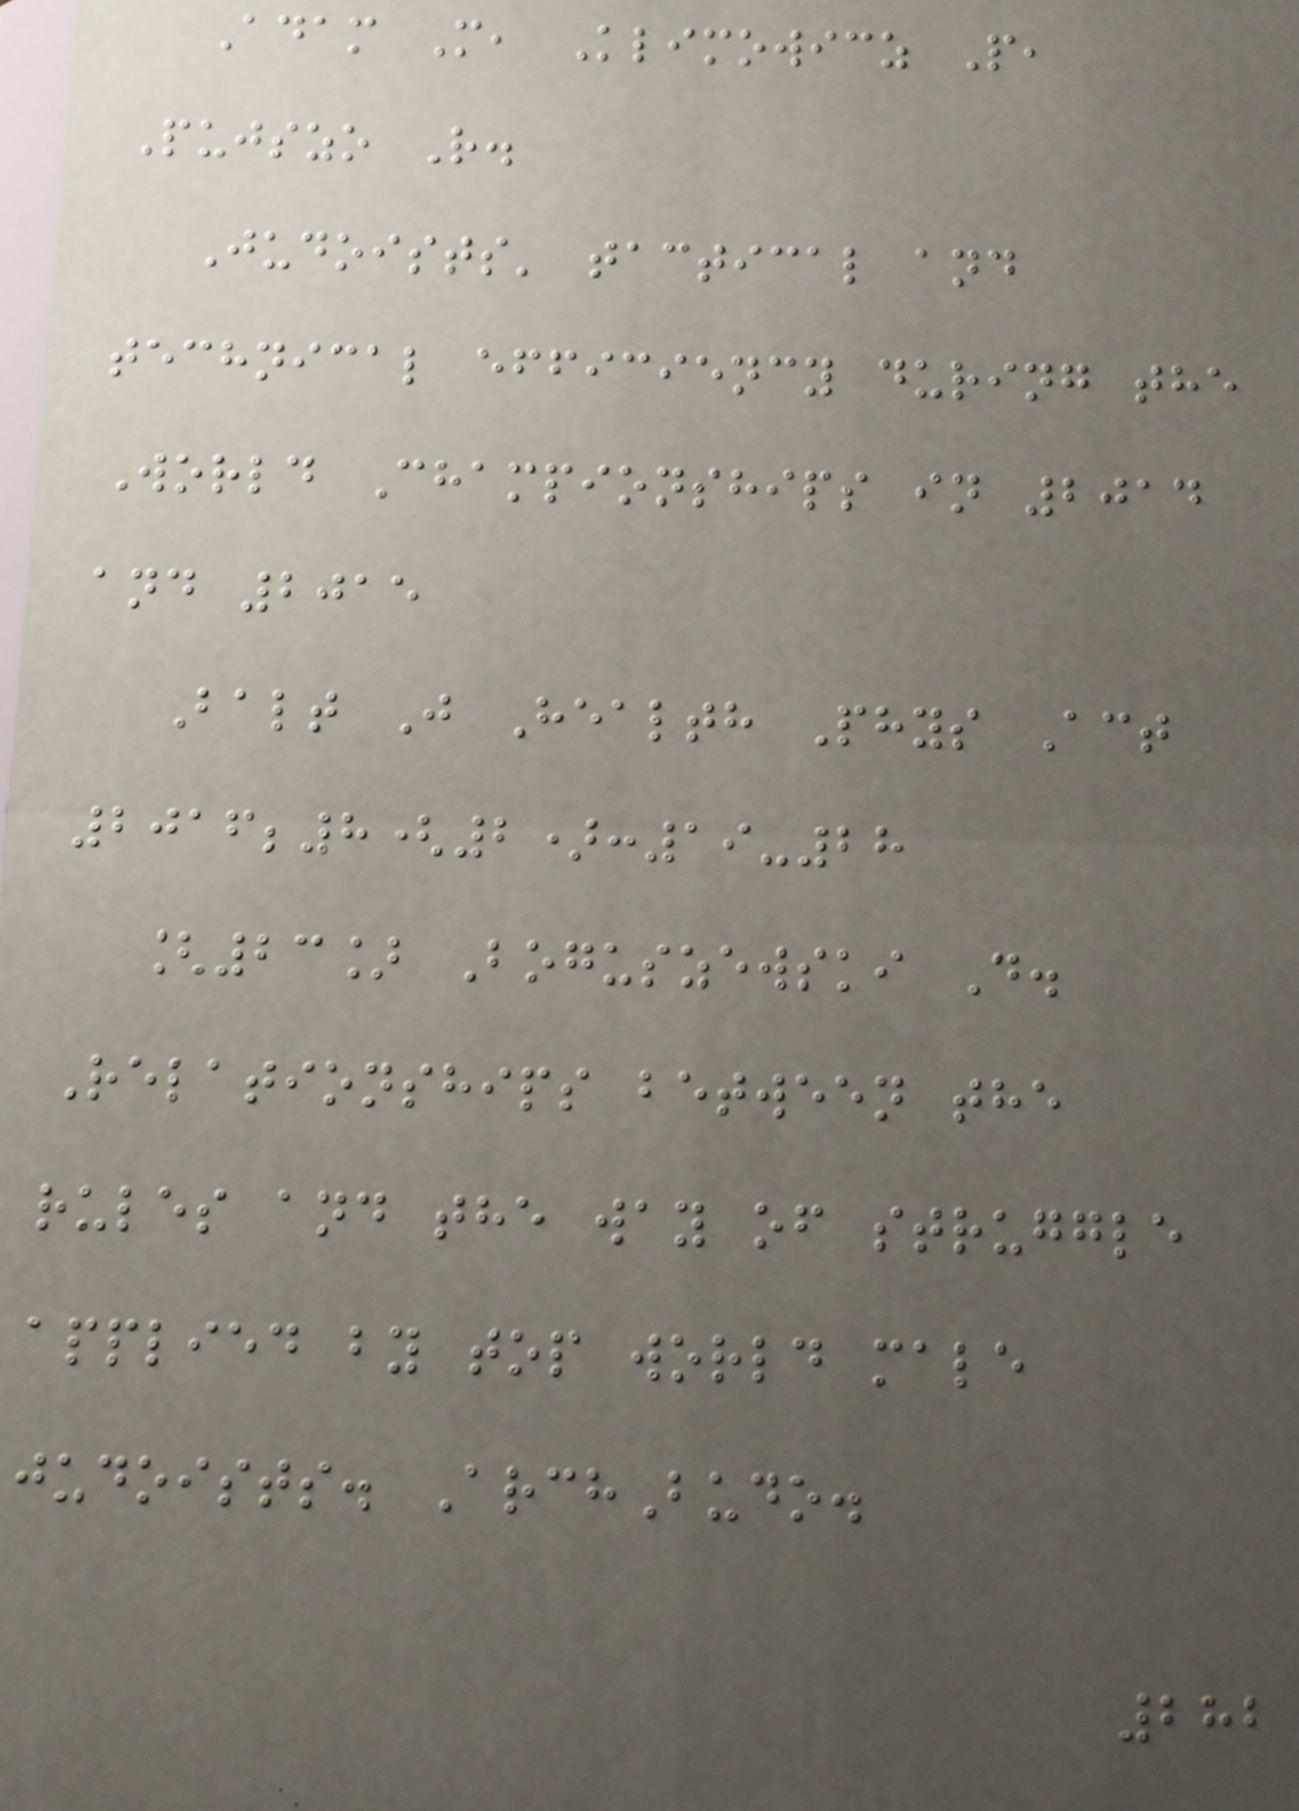Adam M, Klimowicz P,
Pujszo R.
Judoists' tactical and
technical efficiency during the
World Championships in 2014
and 2015
Balt J Health Phys Act
2016;8(2):19-28
[23] Boguszewski D.
Relationships between the
rules and the way of struggle
applied by top world male
judoists. ArchBudo.
282
